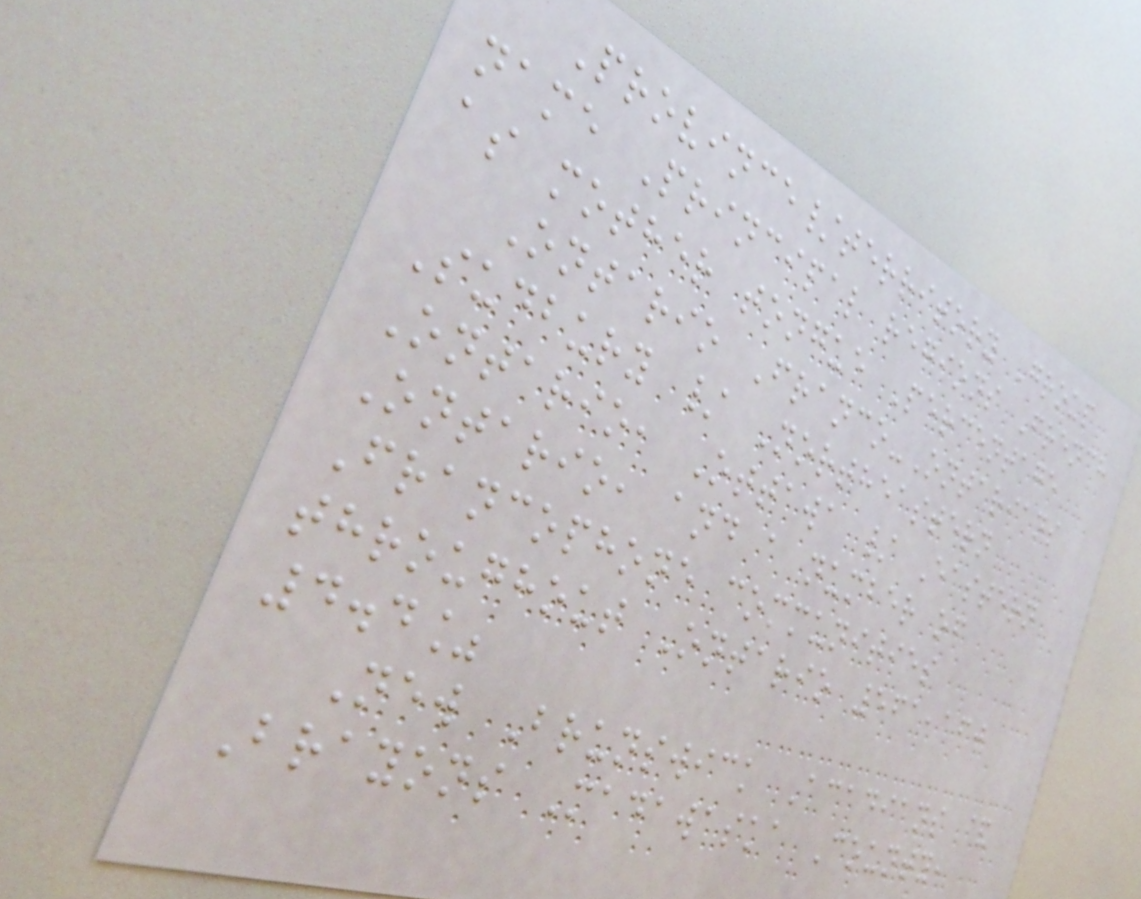Province/territory Group
name Principal regions French
as mother tongue Percentage
Ontario Franco-Ontarians
Sudbury / Northeastern
Ontario, Ottawa / Eastern
Ontario, and a number of
Francophone communities
throughout Ontario 561,160
4.4%
New Brunswick Acadians &
Brayons Madawaska County,
